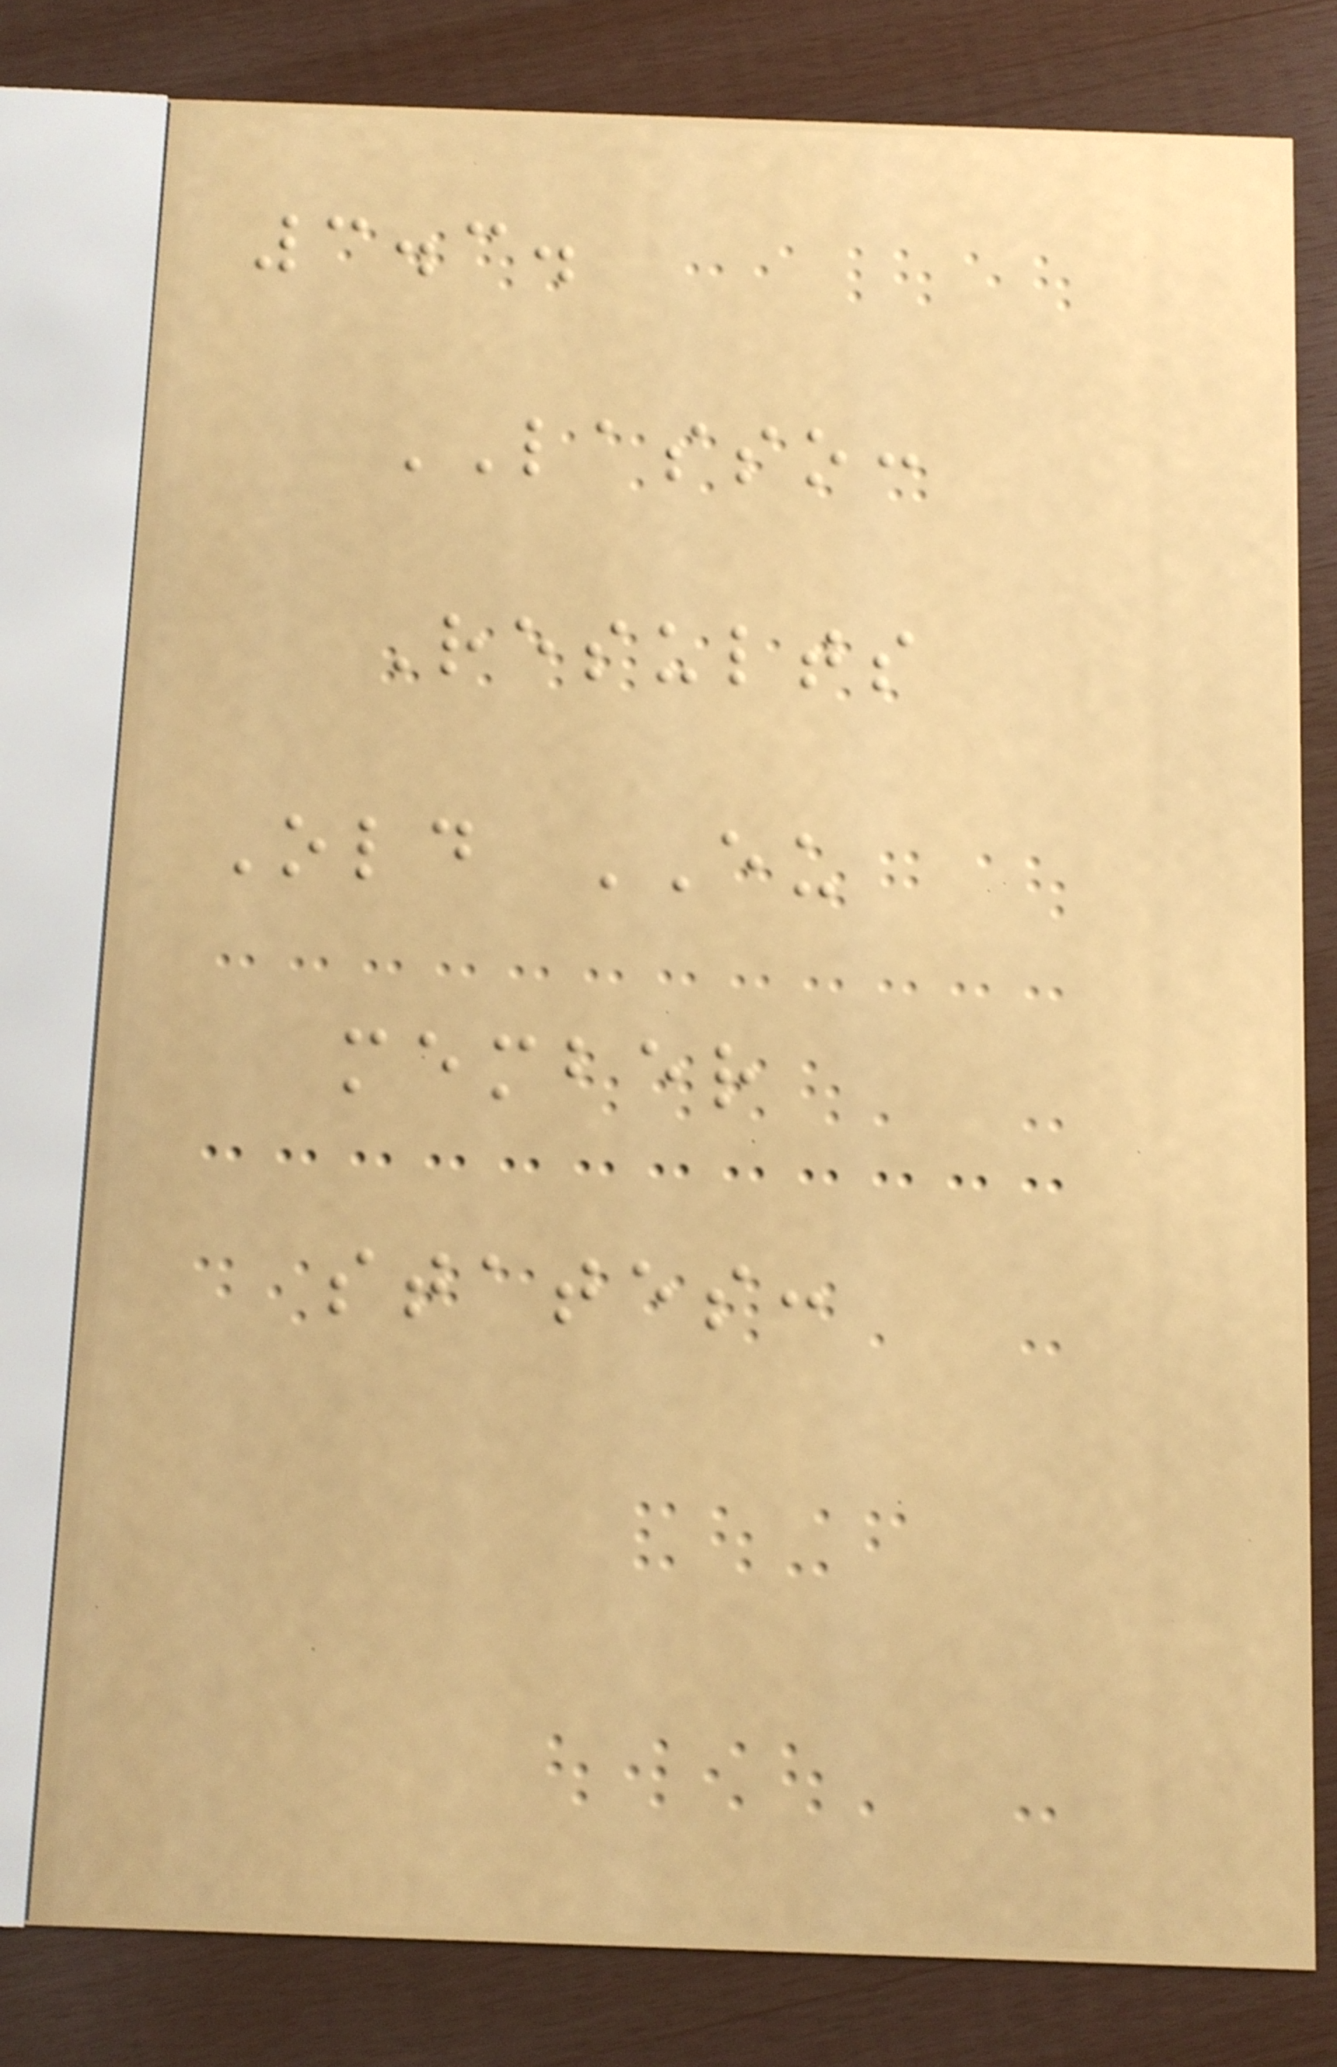3.3.
LASSO:
Results
Old EU
member
states:
